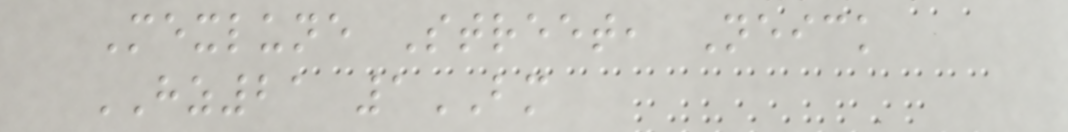Mexlune Street, Neick
HZ21 1BM
